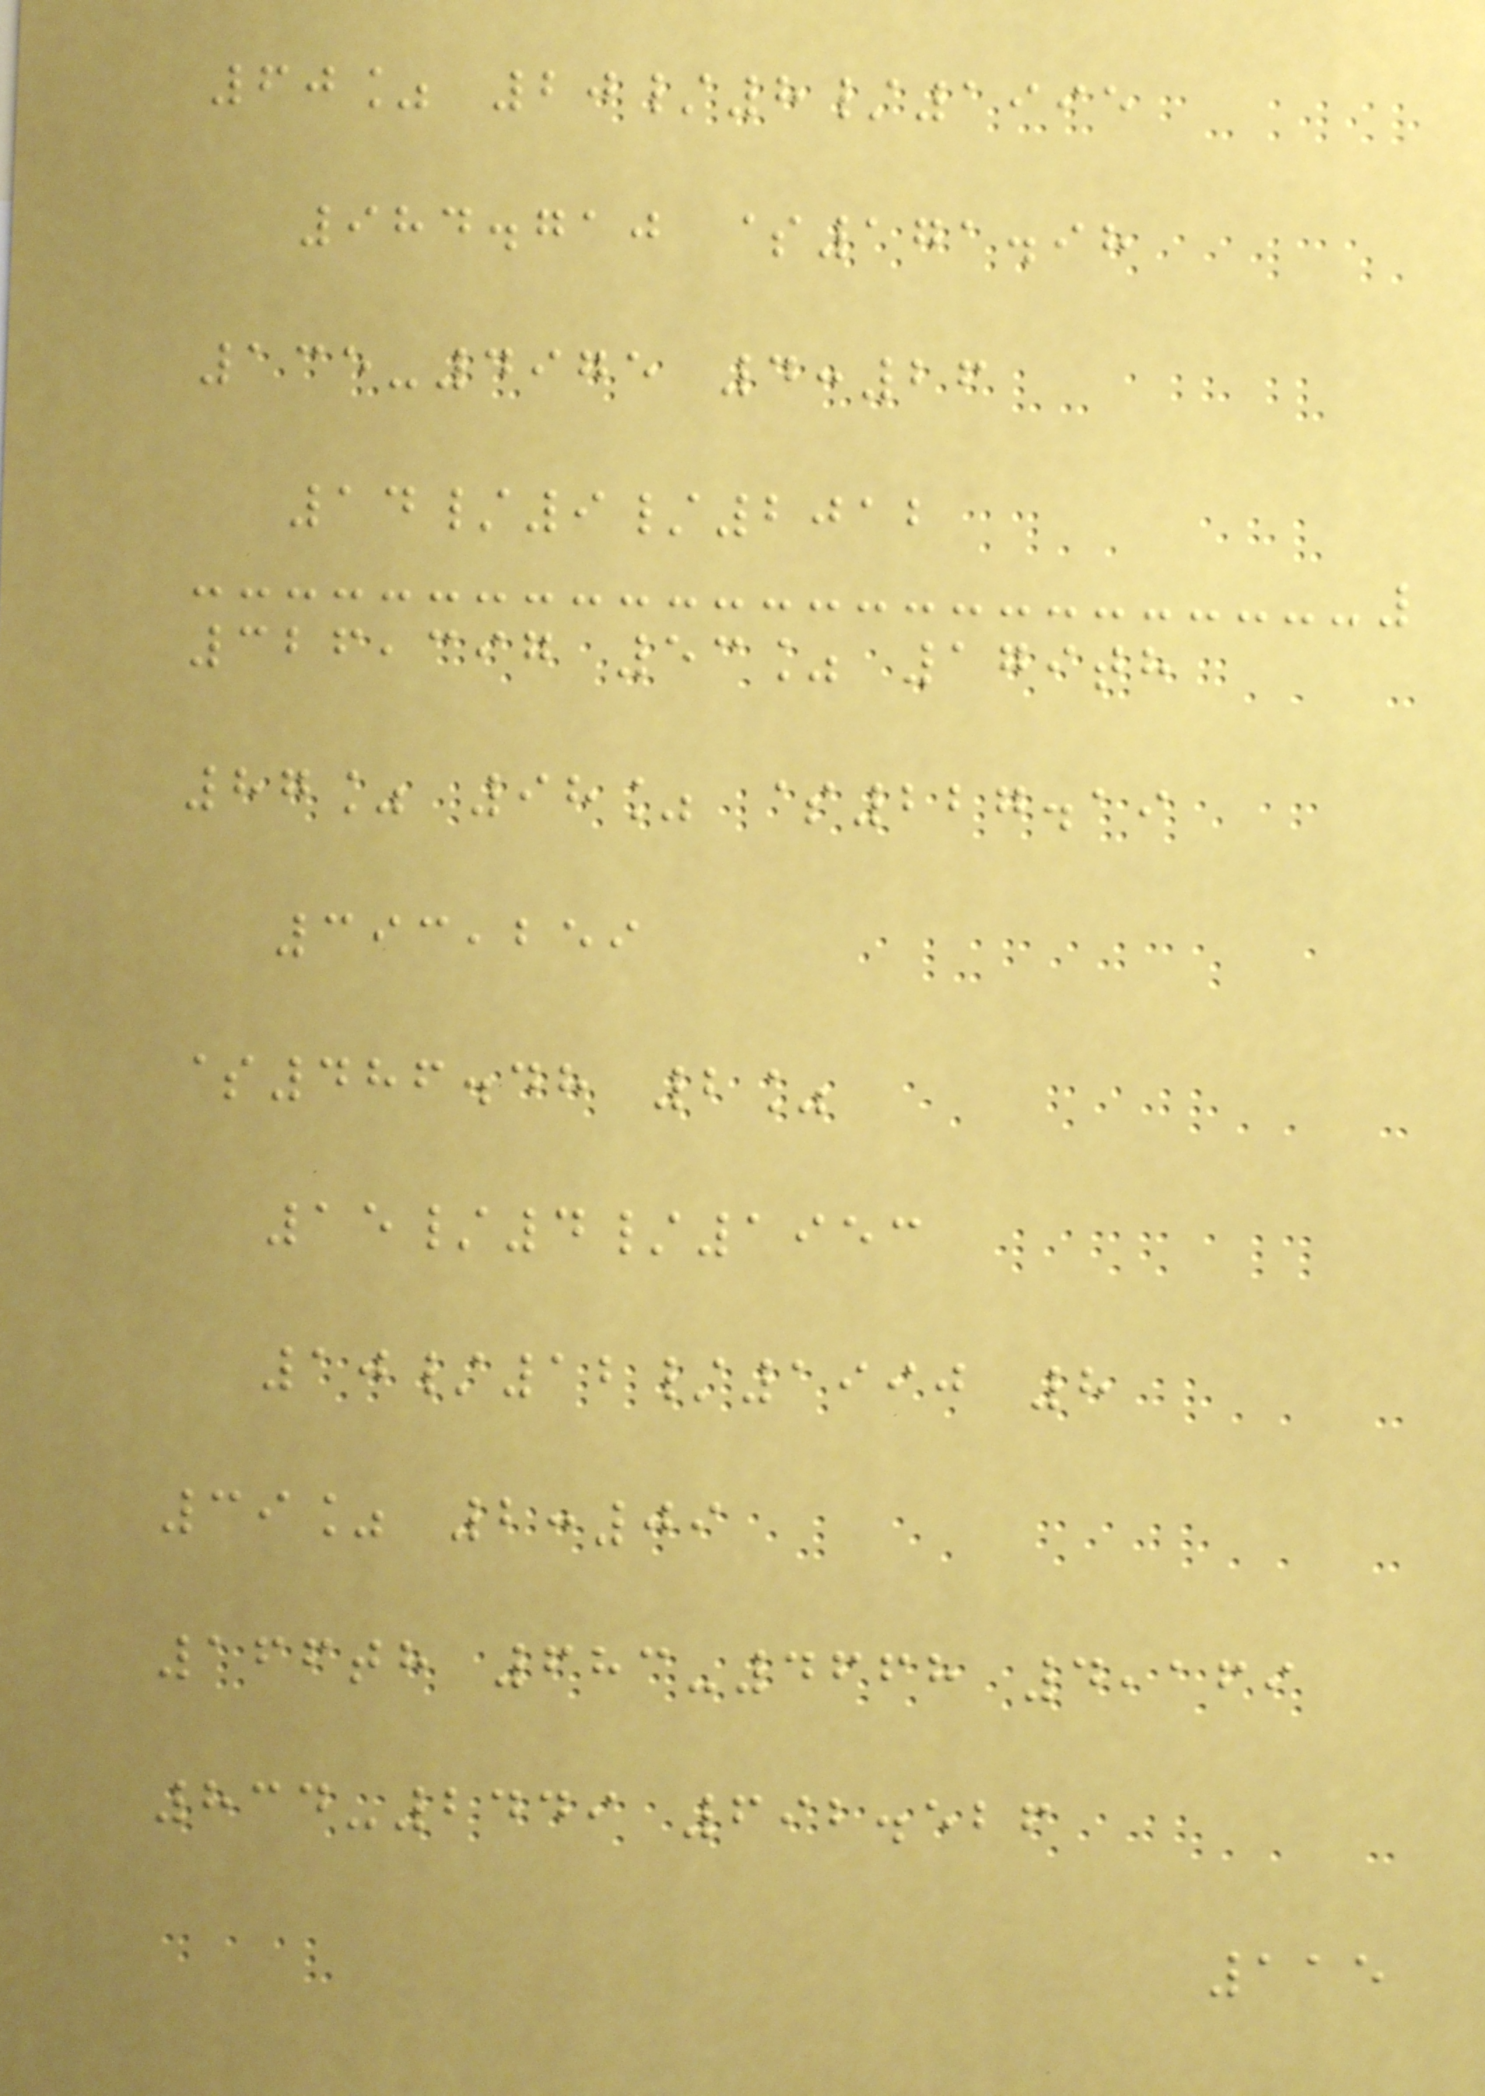60% 20/8/1995
984.710 $171.98
135-4975 4:26
14/9/2012
326,397 53% 179th
87% 98% $227.19
393,259
$486.48 2%
15/4/1953
10/12/1990 8
39% 2:09
166th 683-4668 4,169
834-2449 692.526
115
